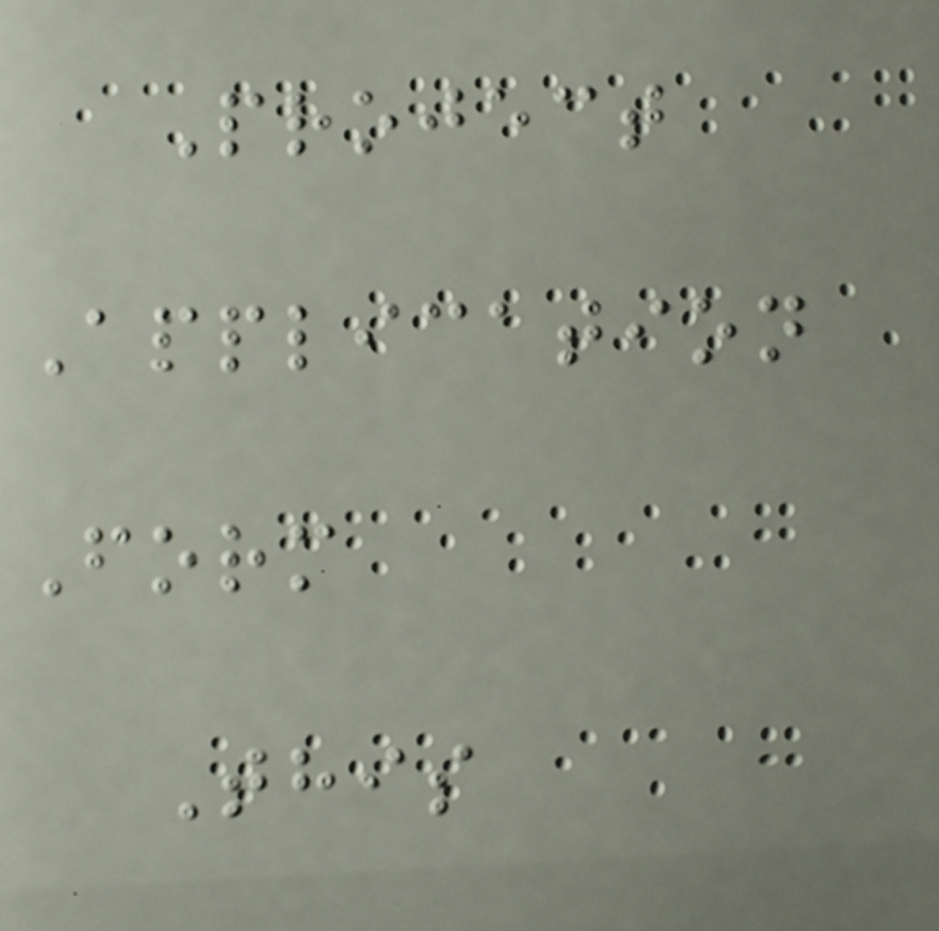Project
Application
Form
This
